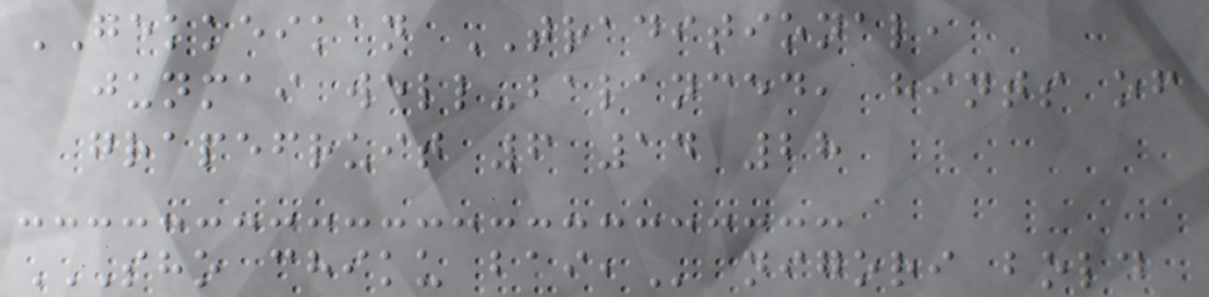GEKKEIKAN TRADITIONAL,
junmai well-balanced, hints of
grapefruit 6 14 28
SHO CHIKU BAI, nigori bold
